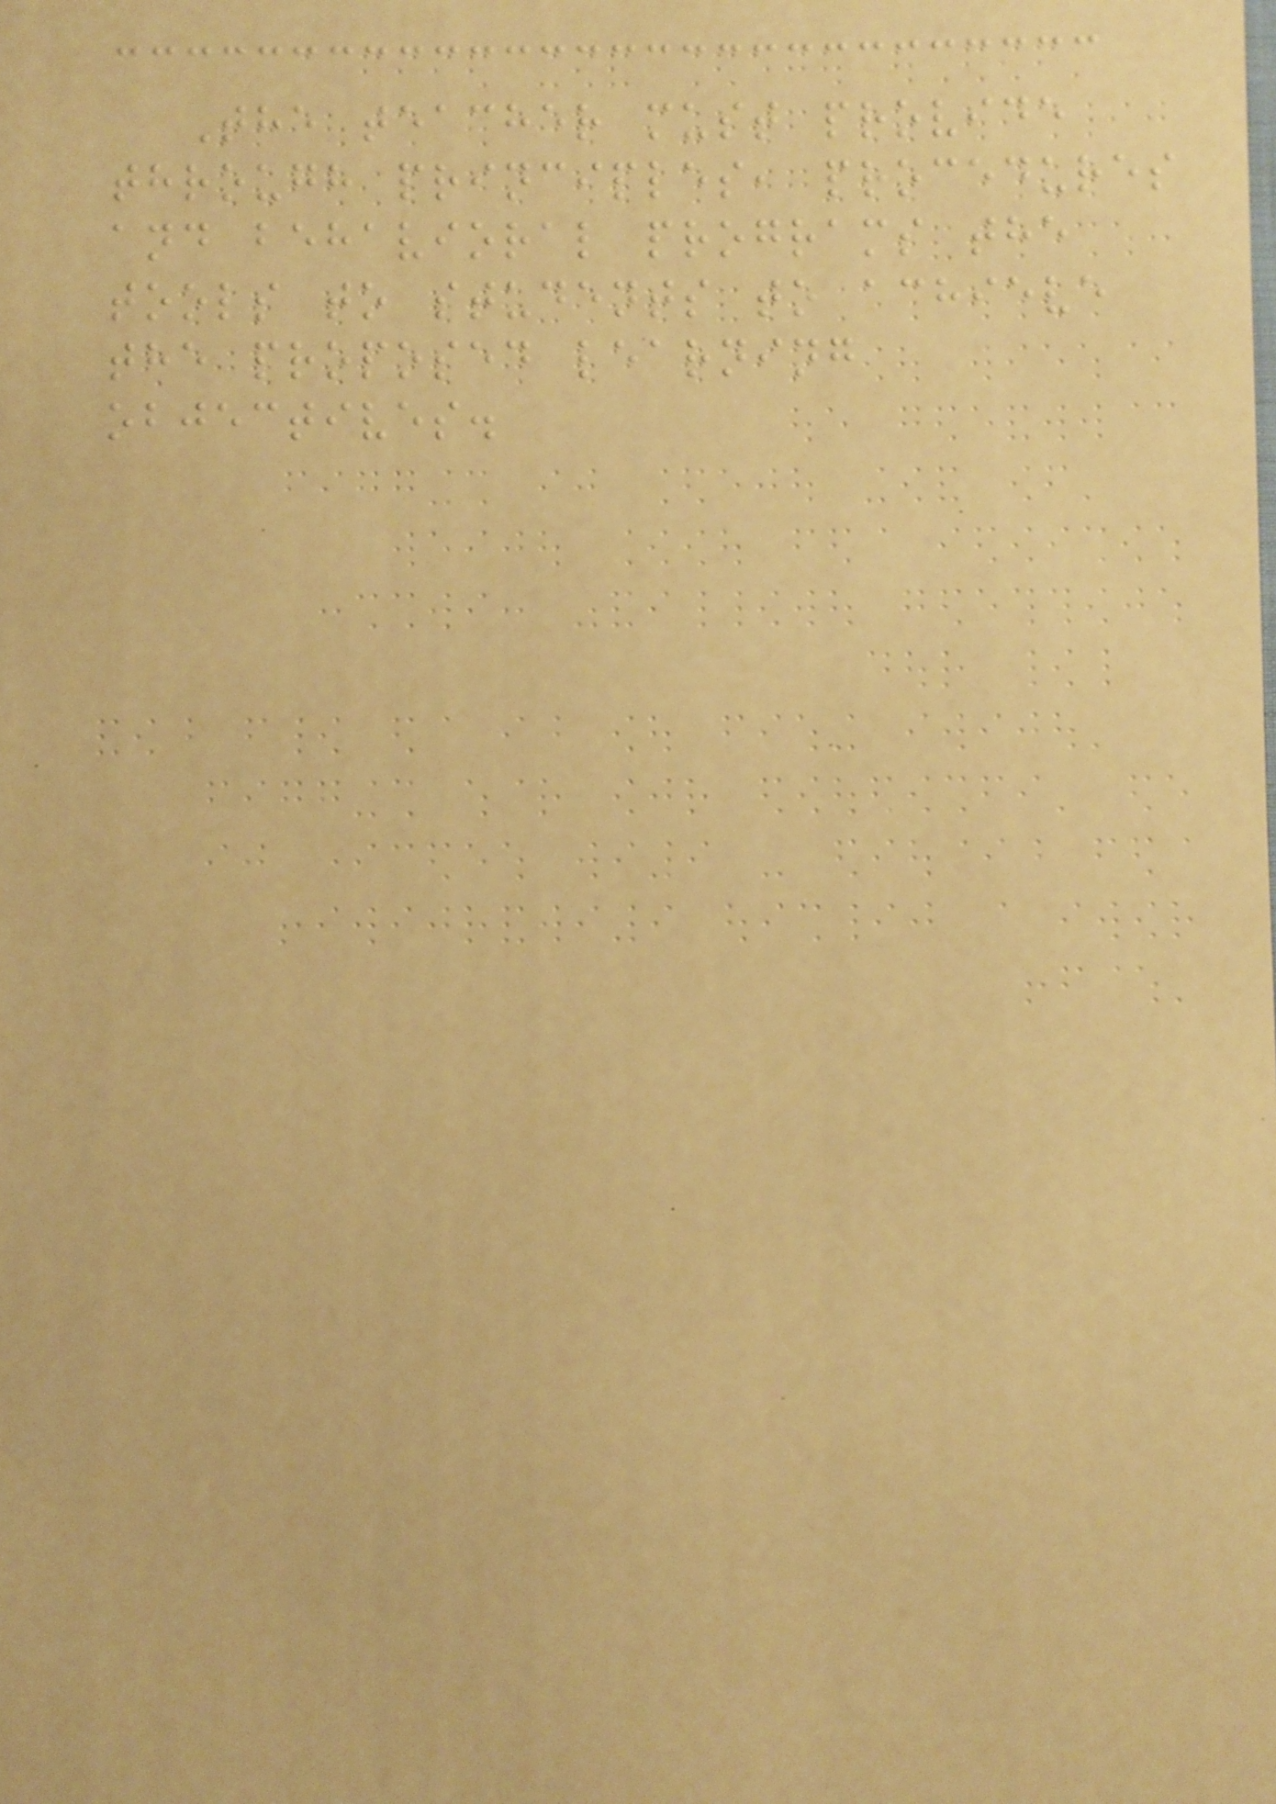The teacher must provide
through principles, procedures
and behavioral programs the
tools to students to achieve
the proposed learning
objectives.
